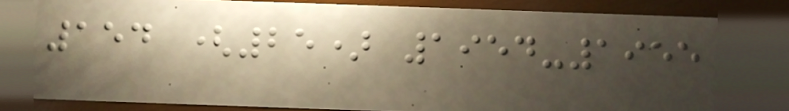154 (25) 1954-1955
